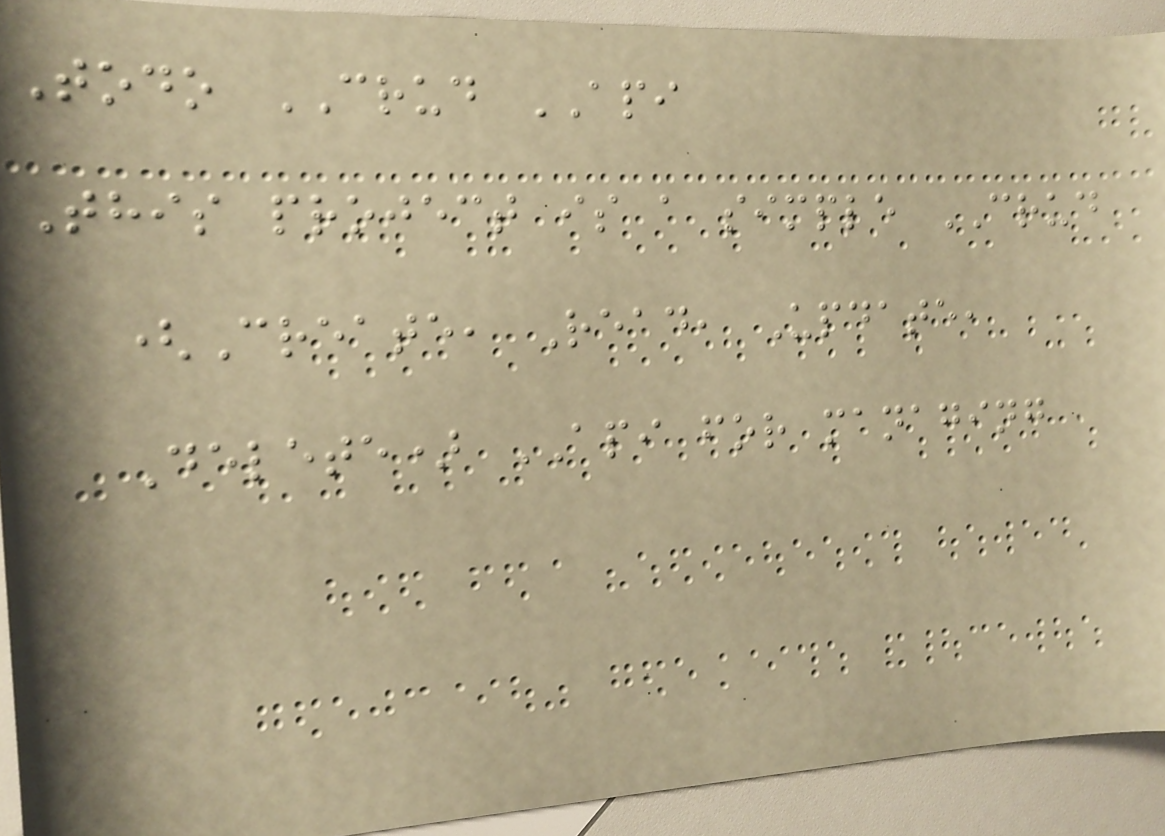Todo CRUD API
This project is a simple CRUD
(Create, Read, Update,
Delete) API for managing
